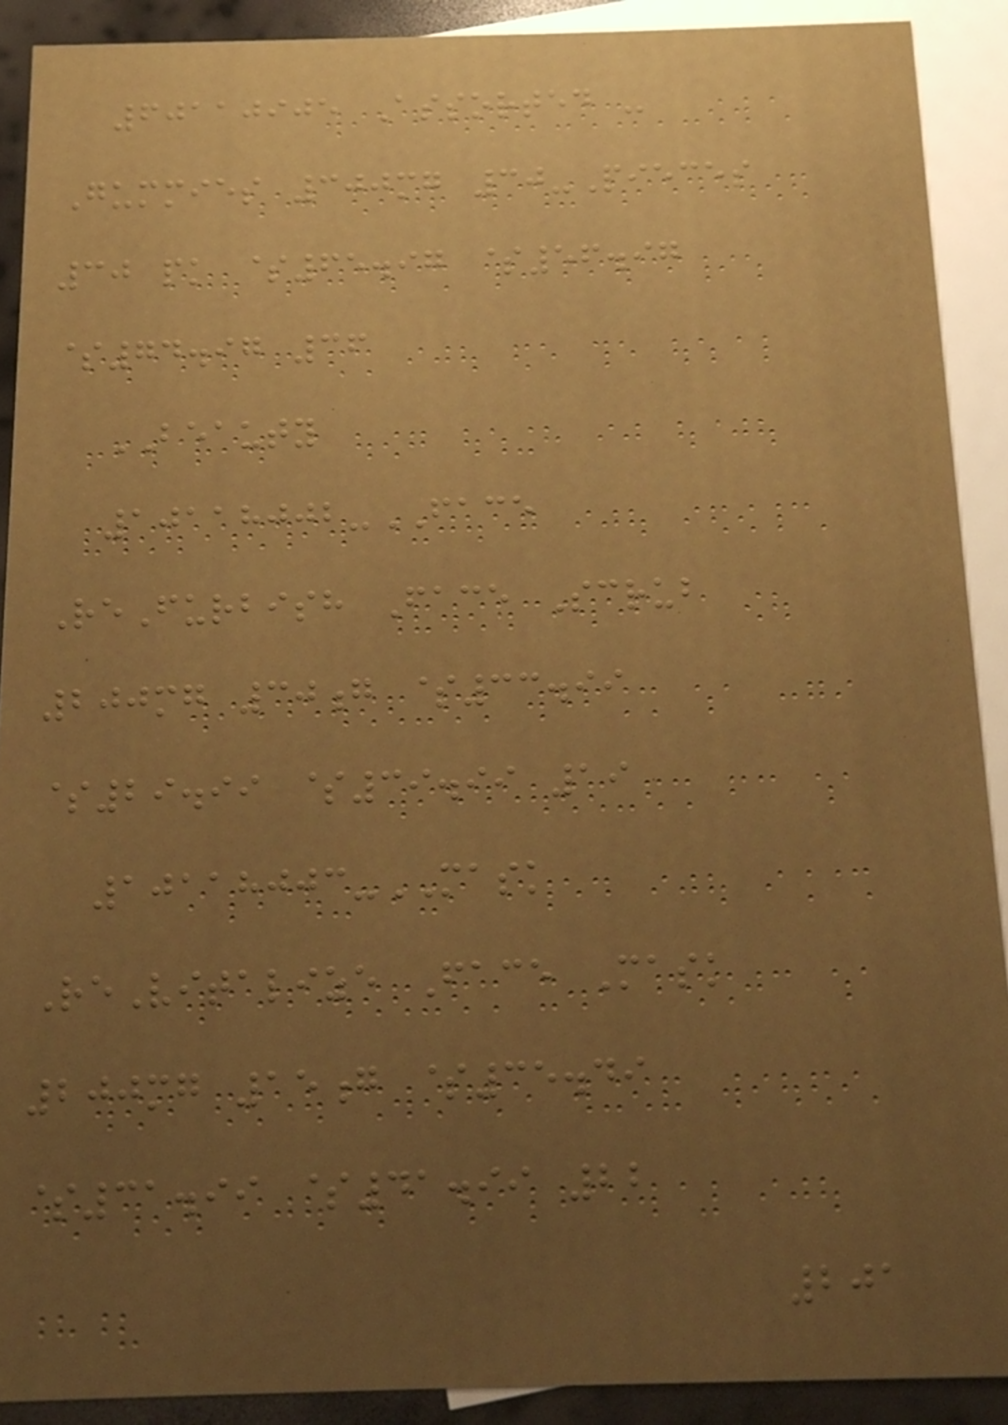60110905 Assorted -
Gummies 300mg 30-Pieces
30 pk $65.97 $56.97
$74.97 36
BEAUTY
10118002-FACE
ReFurbish Face Scrub
200mg 30g $33.99
$29.99 $39.99 19
10118003-MASK
ReVitalize Face Mask
200mg 15g $35.49
$31.99 $41.99 22
201
